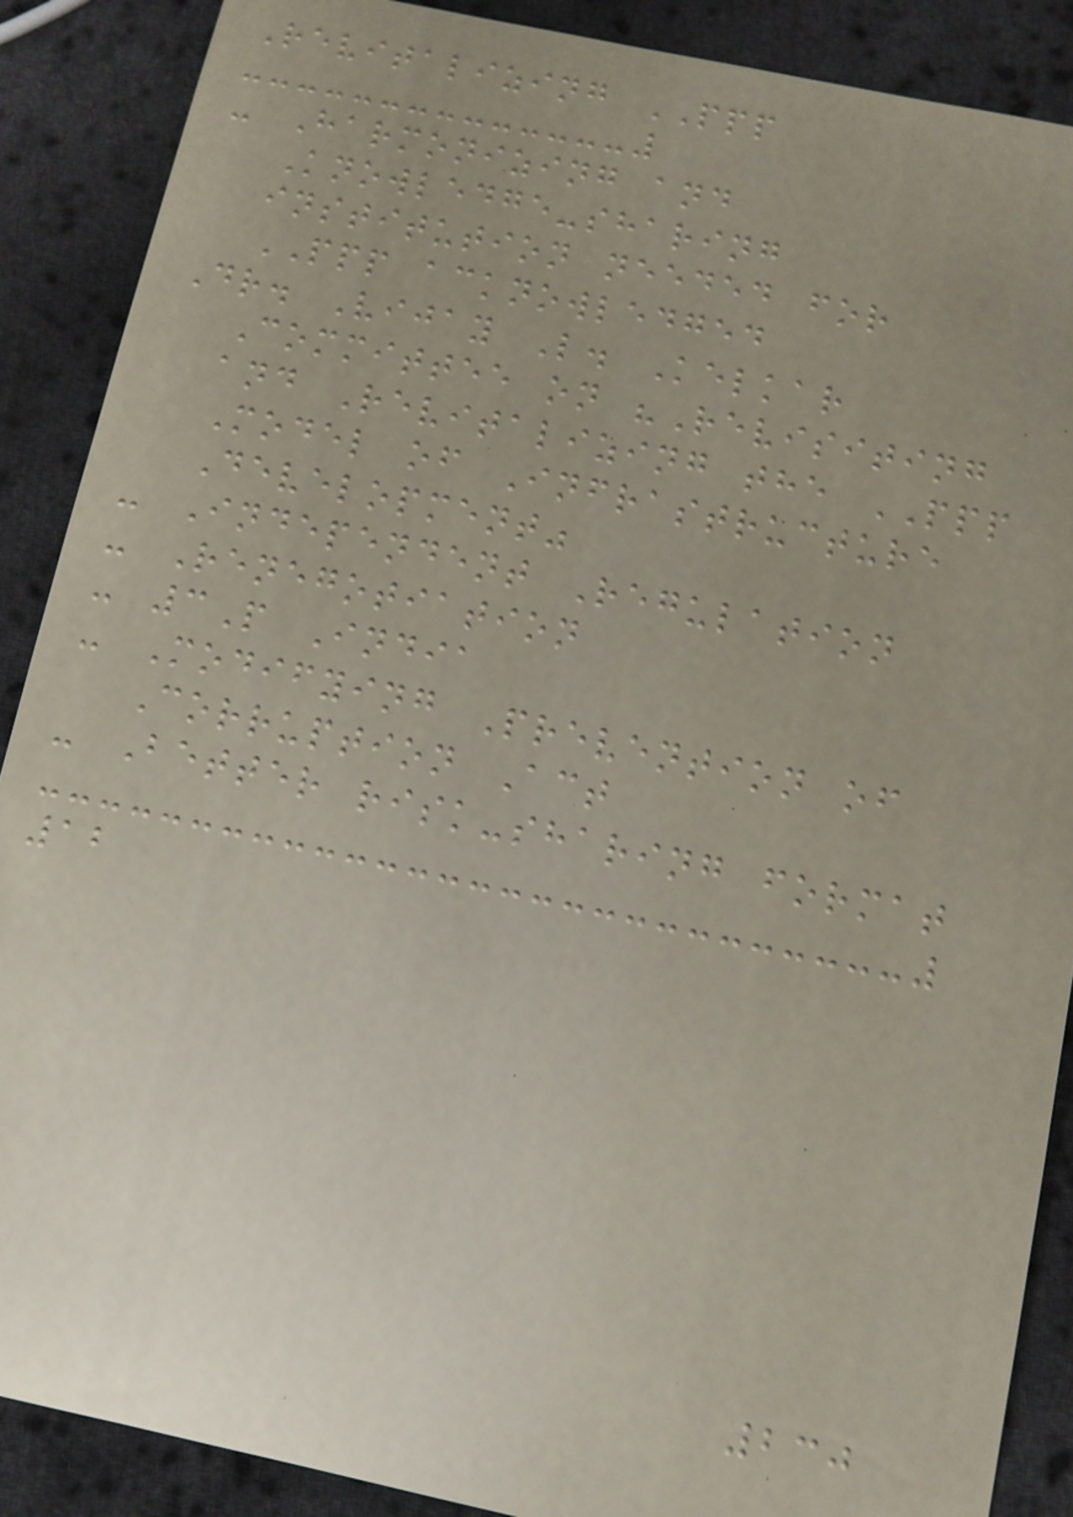Revitalizing PPP
- Harmonizing and
Knowledge-sharing
institution needed for
PPP acknowledged
Dr. Vijay L. Kelkar
Committee on "Revisiting
and Revitalizing the PPP
Model of Infrastructure
Development"
- Independent Regulation
- Renegotiation
- 3P India
- Modifying Prevention of
Corruption Act
- Better risk-sharing format
12
230
